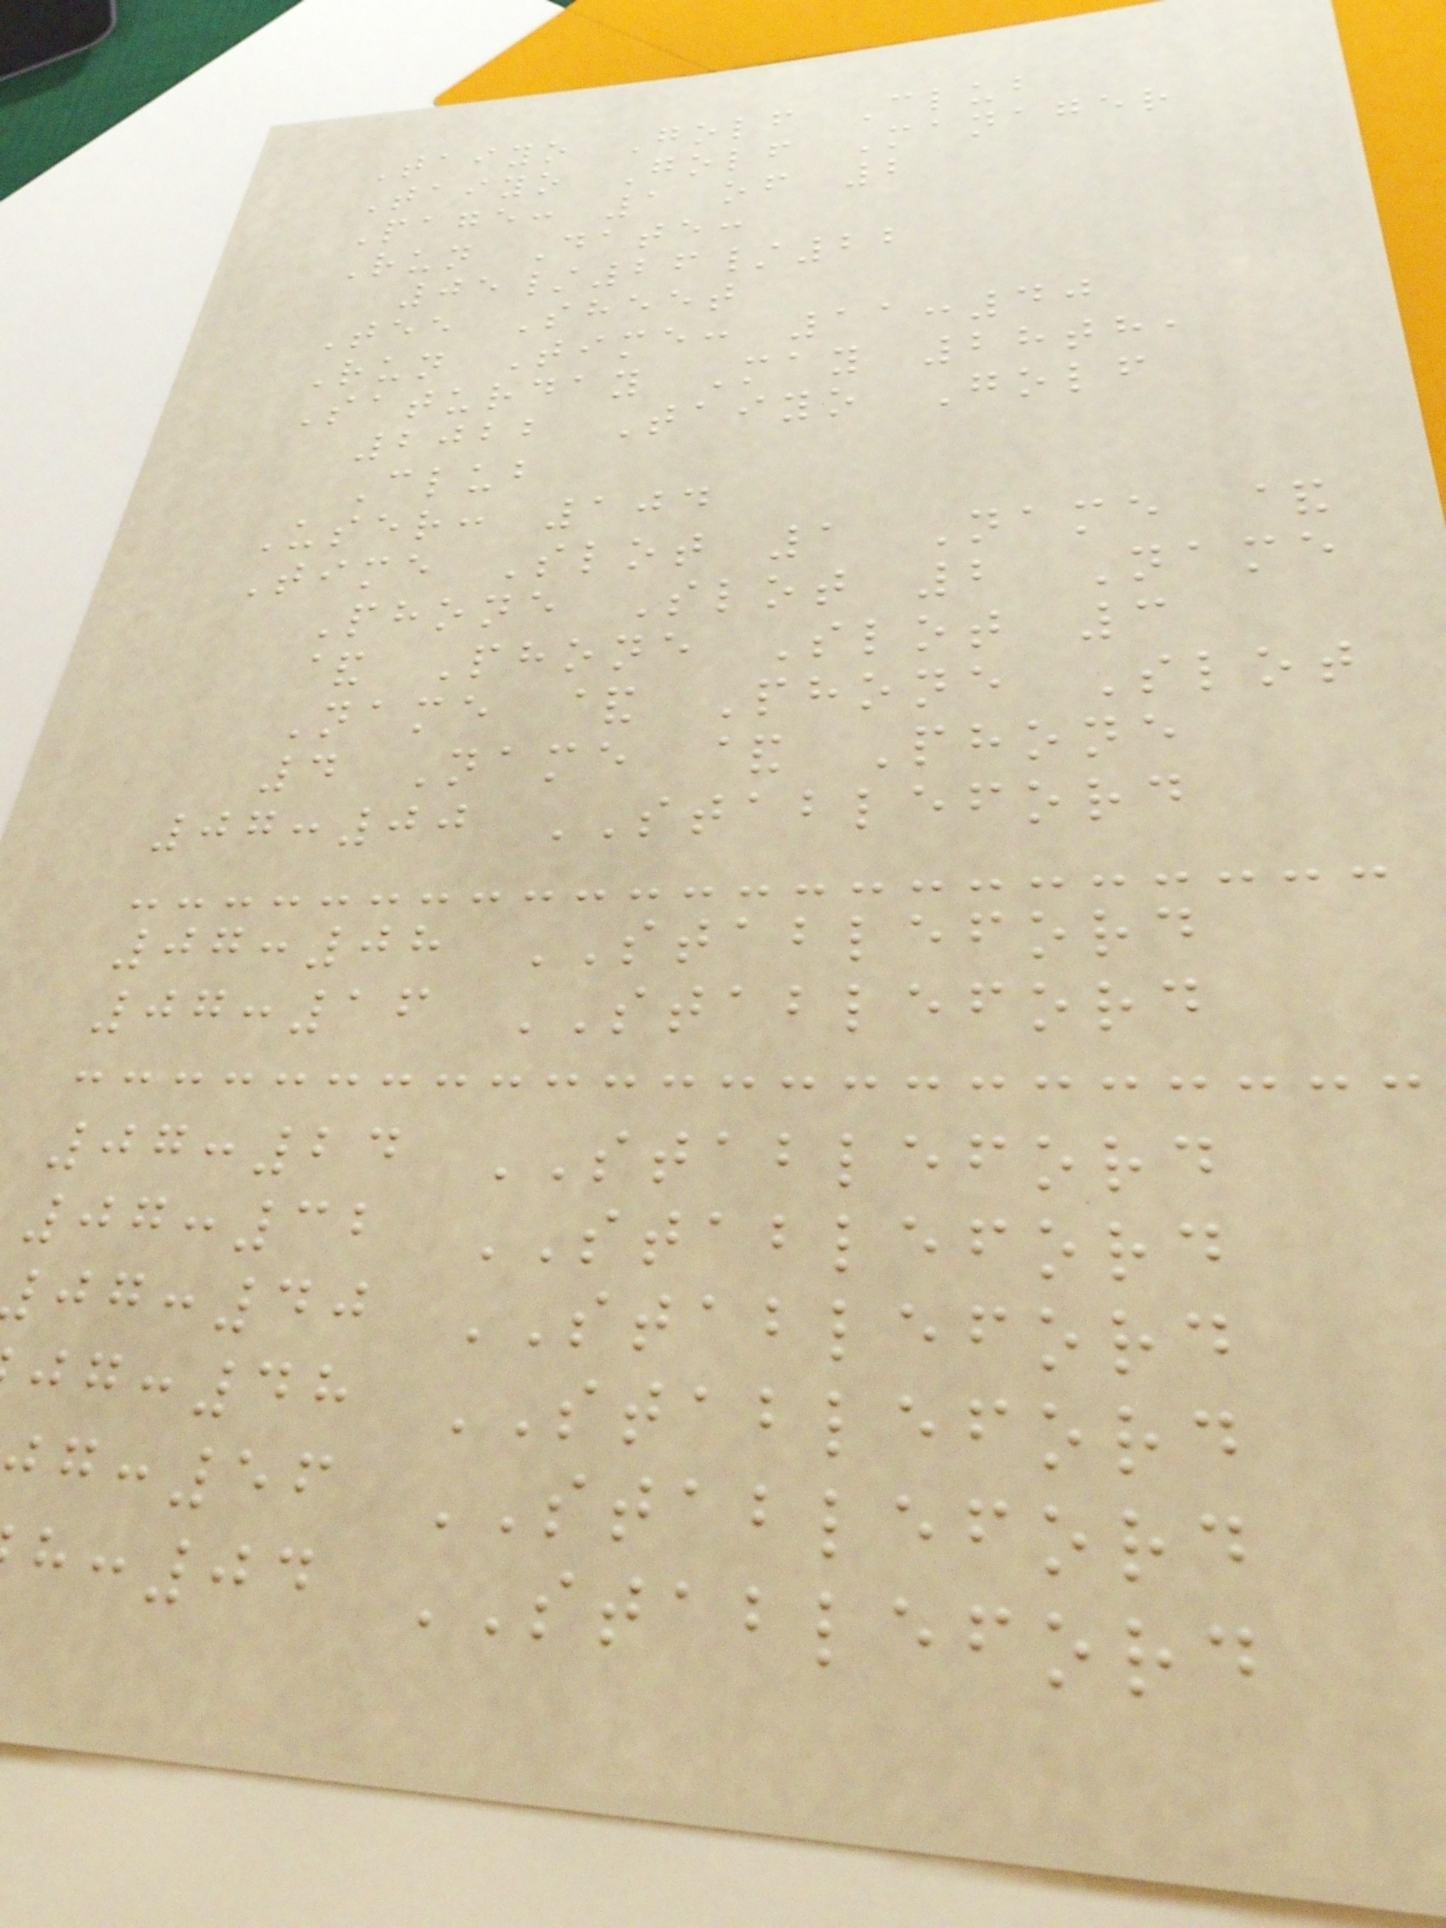Taiyo Golf Club
Taiyo Golf Manager
Page: 1 of 2
Run Date:
05/26/22
Tee Sheet
Run Time: 11:40
Saturday May 28th,
2022 Taiyo Golf
Club
User: 104
Time Slot 1 Name &
Phone Slot 2 Name
& Phone Slot 3
Name & Phone Slot
4 Name & Phone
07:00 STABLEFORD
07:08 STABLEFORD
07:16 STABLEFORD
07:24 STABLEFORD
07:32 STABLEFORD
:40 STABLEFORD
:48 STABLEFORD
:56 STABLEFORD
:04 STABLEFORD
